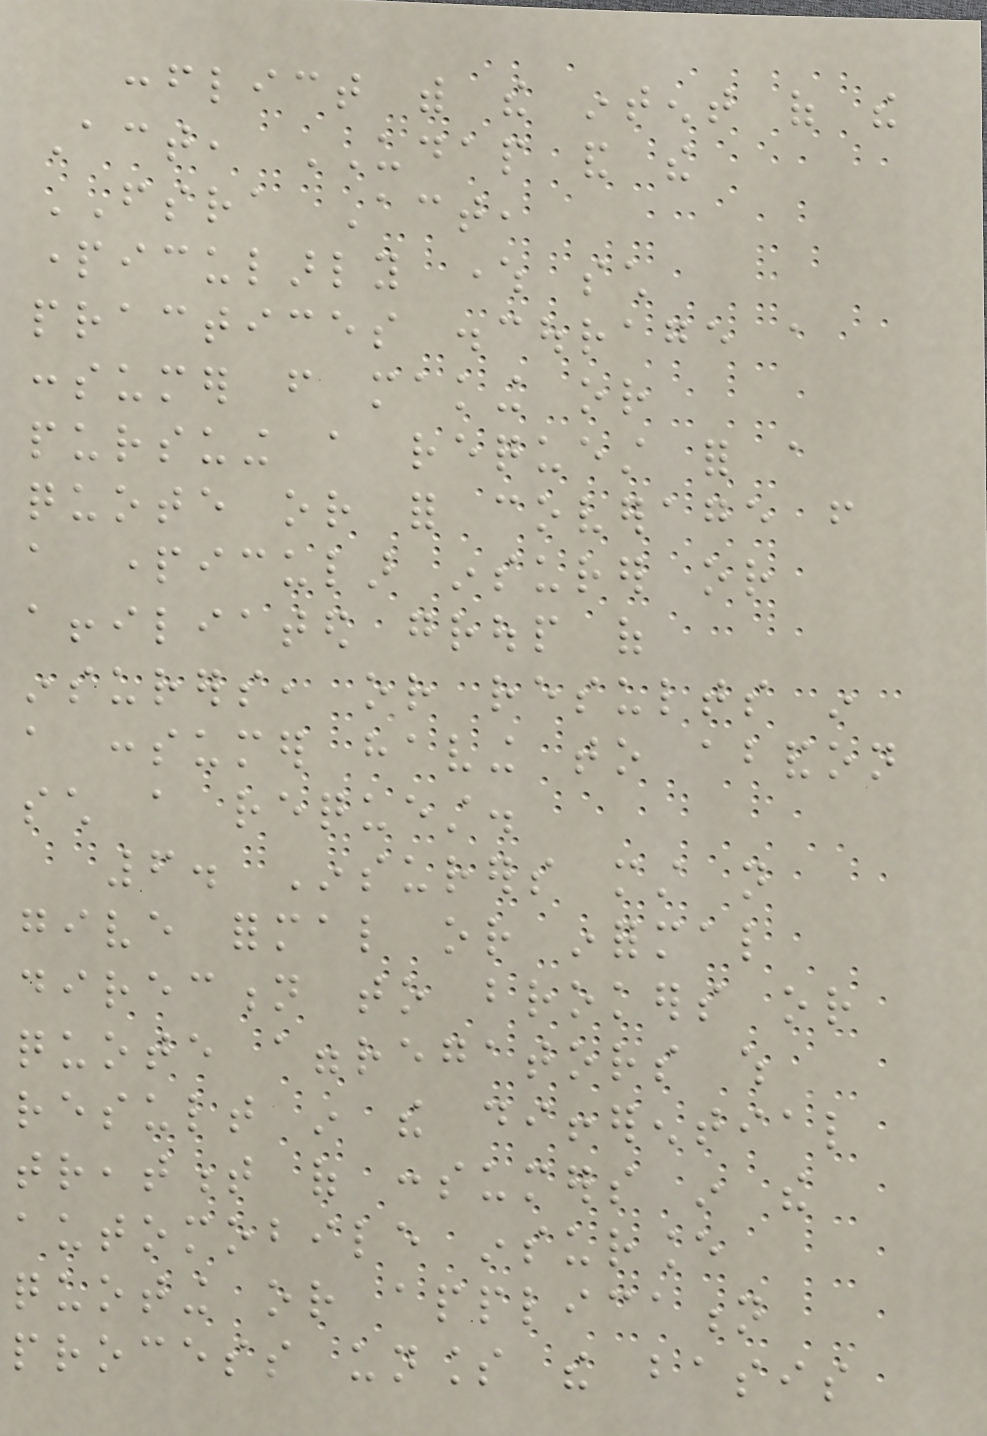conflict with the intent of the
Act, UDAP and the
FSRA Act,
particularly where such
practices discourage a
consumer from making or
pursuing a request for a
quote or for coverage from
a particular insurer or
affiliated group of
insurers, or results in
a consumer having to abandon
such a request.
6. Insurers must not
give formal or informal
direction to brokers or
quote aggregators which
result in the differential
treatment of consumers in the
automobile insurance
quoting or application
process unless the basis
